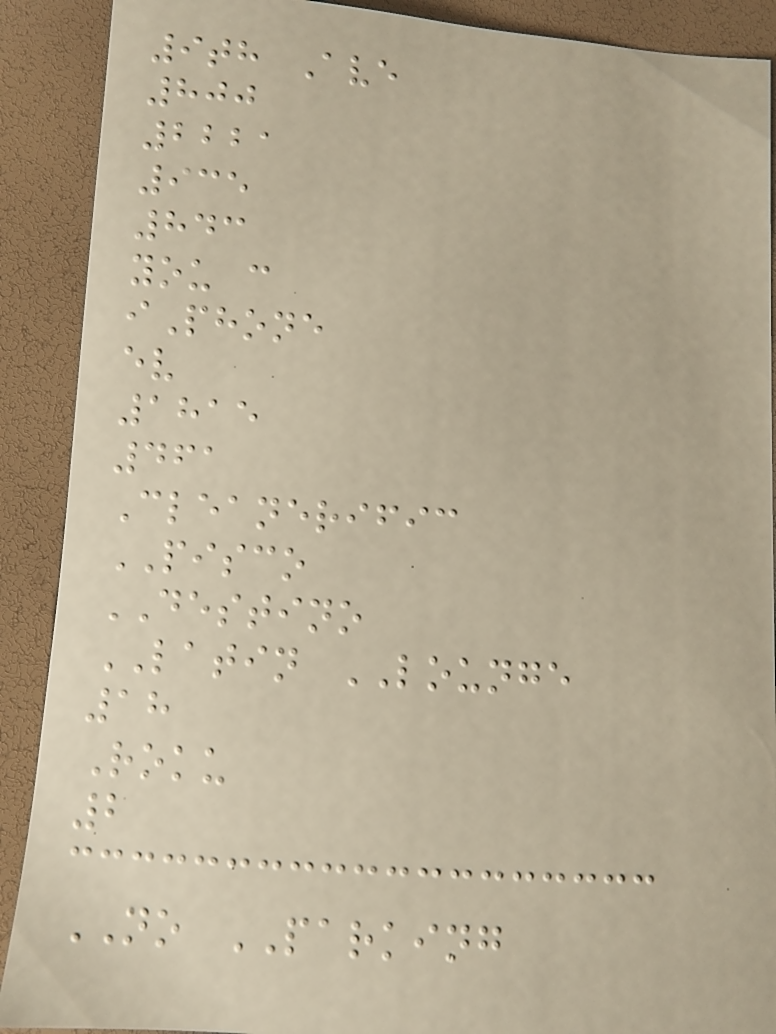9th Ave
800
2221
935
843
you c
iPhone
ev
1815
461
Cleanerific
PISCO
DESTINO
LATIN LOUNGE
18
Roku
2
NO PARKING
